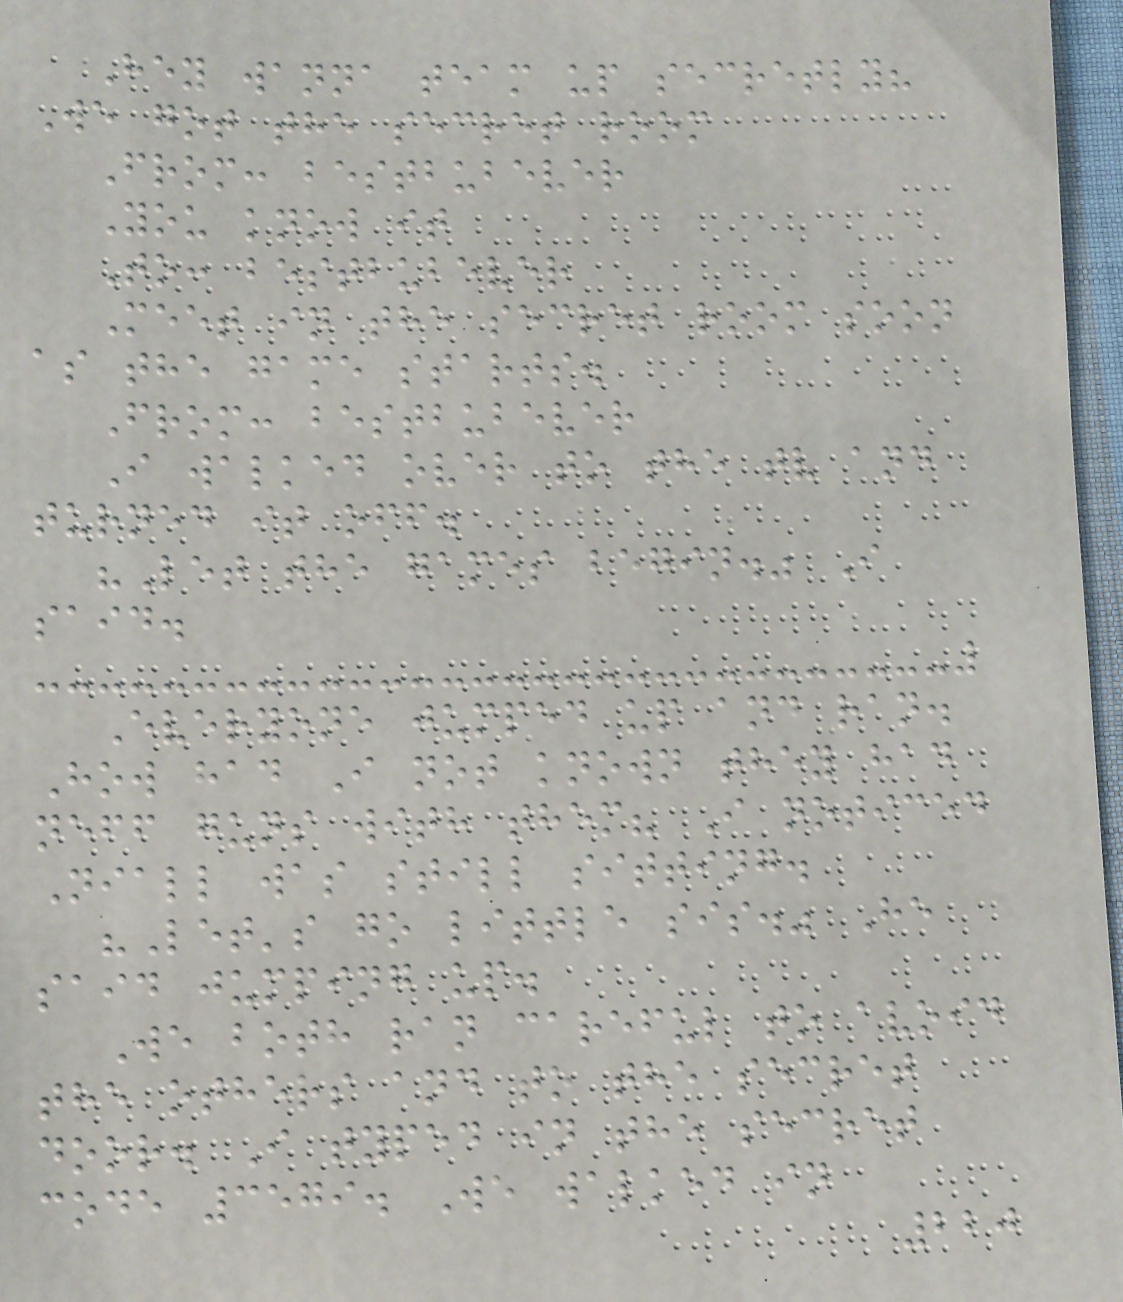Hey wanna team up secretly?
We got the secret room
From: bestbubever
You know it
To: bestbubever
Meet in the secret room soon
as the game starts.
From: bestbubever
I walked over to the tv and
turned it off.
"Let the games begin." I
said.
Everyone jumped up and ran.
How had I not known they had
neff guns with them? I noticed
Niall was still sitting.
"Let's go little sis." He
said jumping up.
We both ran careful to avoid
the others and to the secret
door. I typed in the secret
code 3579. We walked in
220
